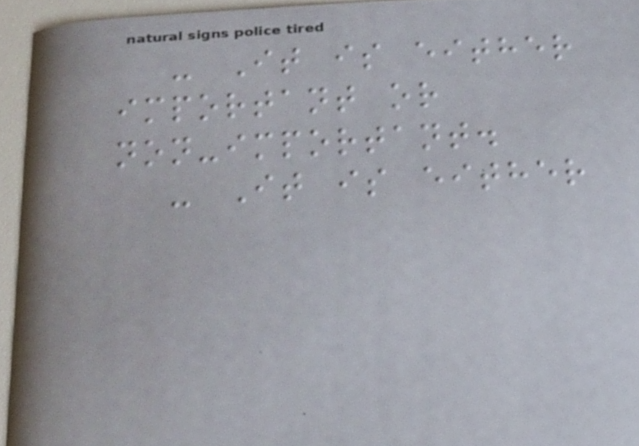- It is either
important or
non-important.
- It is either
